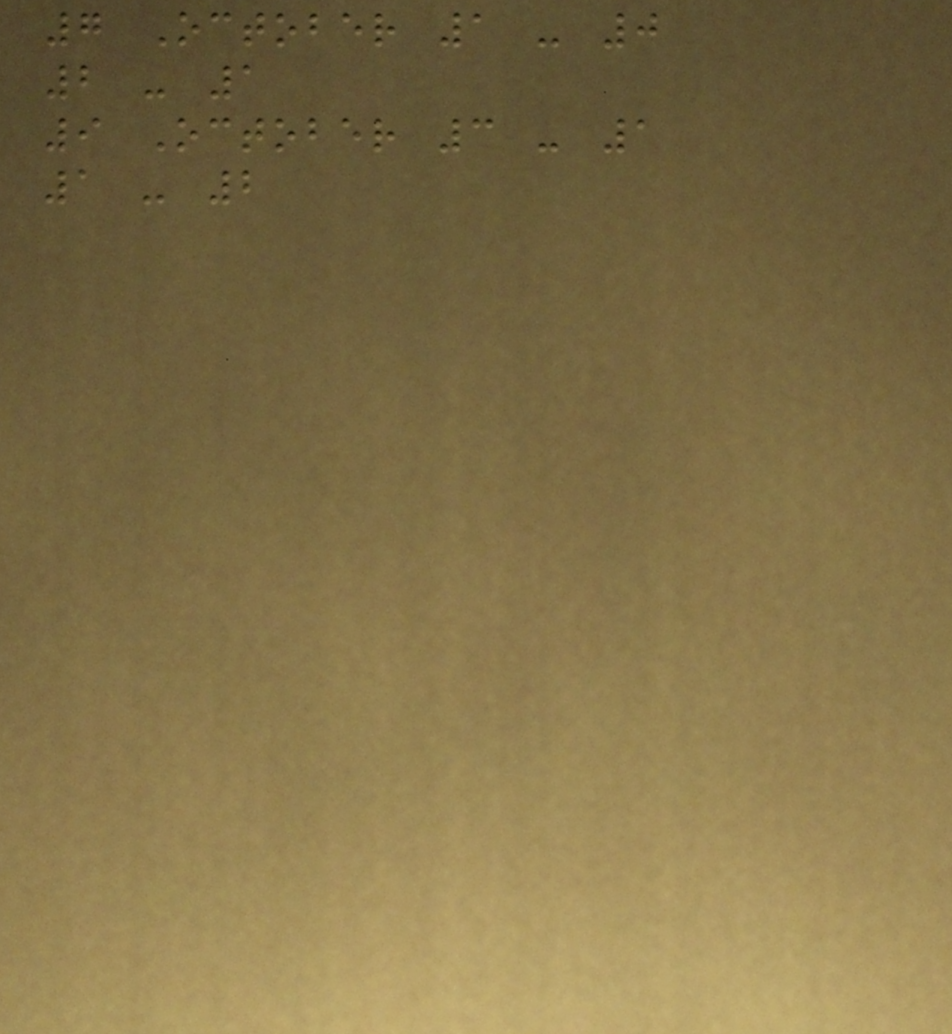7 October 1 - 0
2 - 1
9 October 3 - 1
1 - 2
